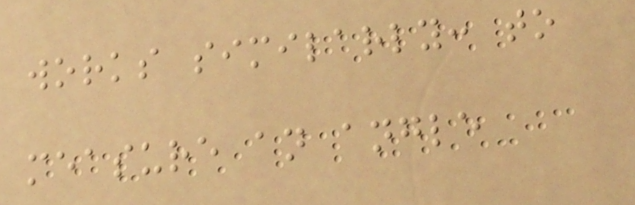works similarly: to
measure an angle
